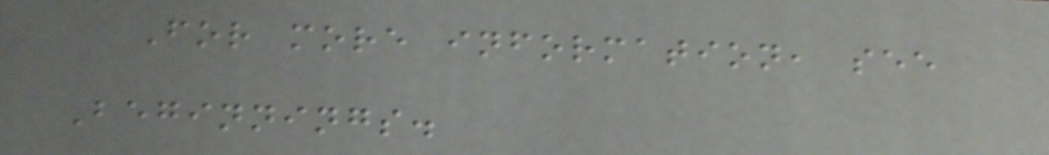For more information, see
Beginnings.
